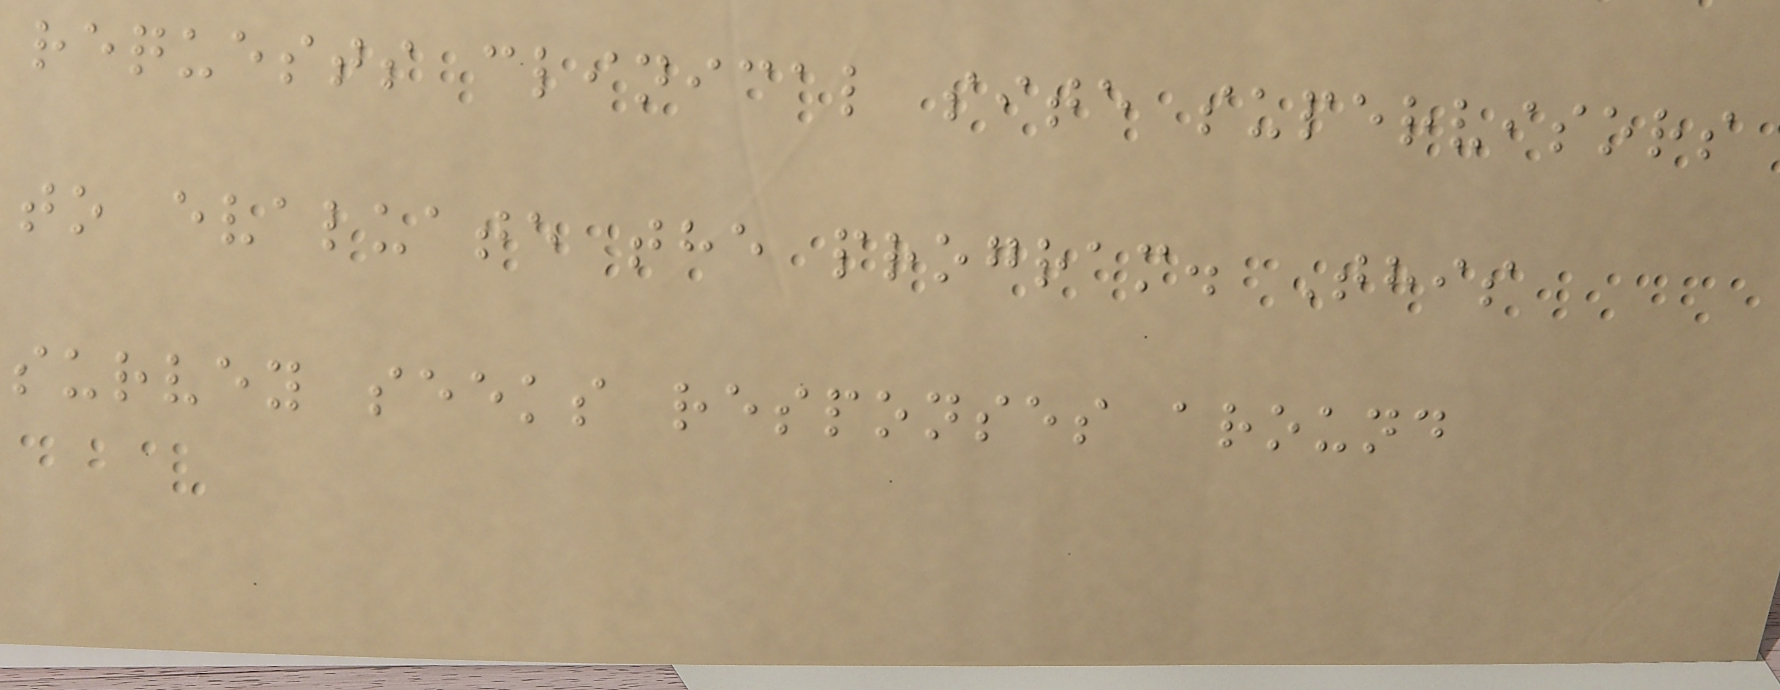requests clinical site supervisors
to evaluate the program. This
survey seeks responses around
